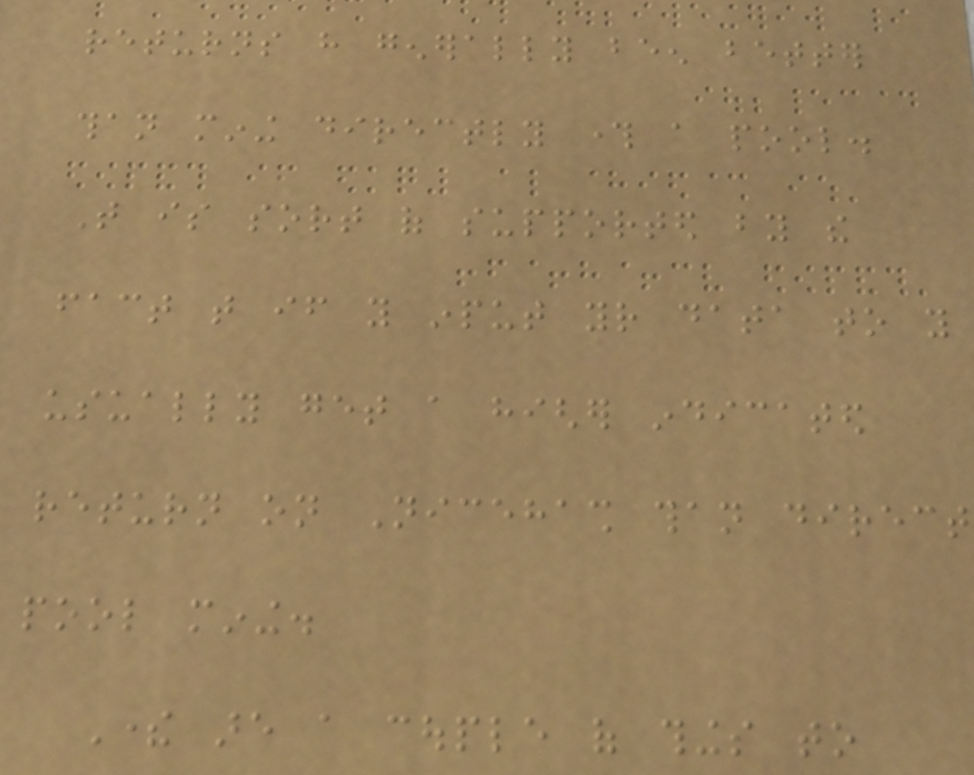returns have generally been better
than mining directly through a pool.
That is sort of supported by the
fact that if you input your data to you
usually get a higher indicated
return on Nicehash than direct
pool mining.
There are a couple of things to
